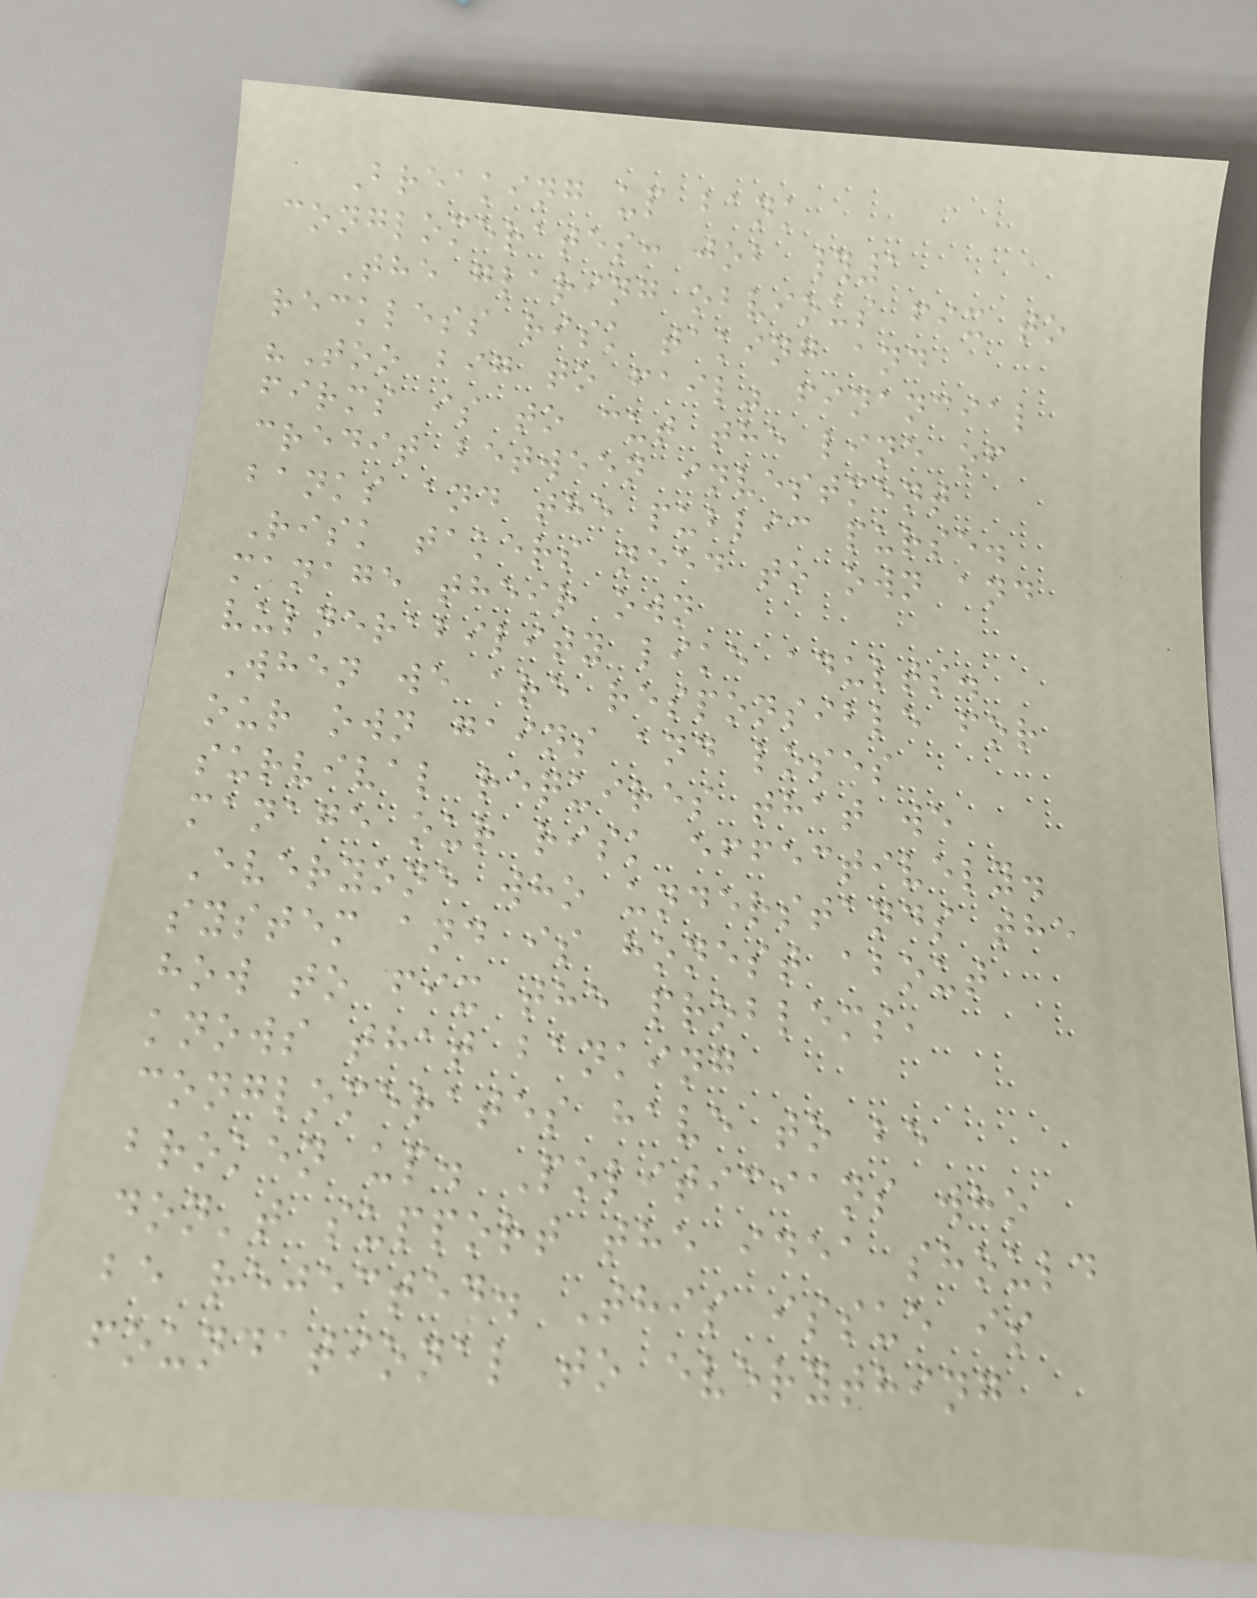Breaking up bank
conglomerates: job #1
The glaring obvious fix to
reckless risk taking and
"Too big to fail" financial
firms is to cut the line of
credit between investment
banks and the public purse.
Risk takers need to own and
manage their own
vulnerability like adults.
When we are responsible for
our own gains and loses
survival requires that we
manage our risk effectively.
Everyone who understands the
system and is honest about
how to fix the problems,
knows that banking
conglomerates have to be
broken up. Politicians who
don't support the idea should
be rejected. This issue is
foundational to everything
